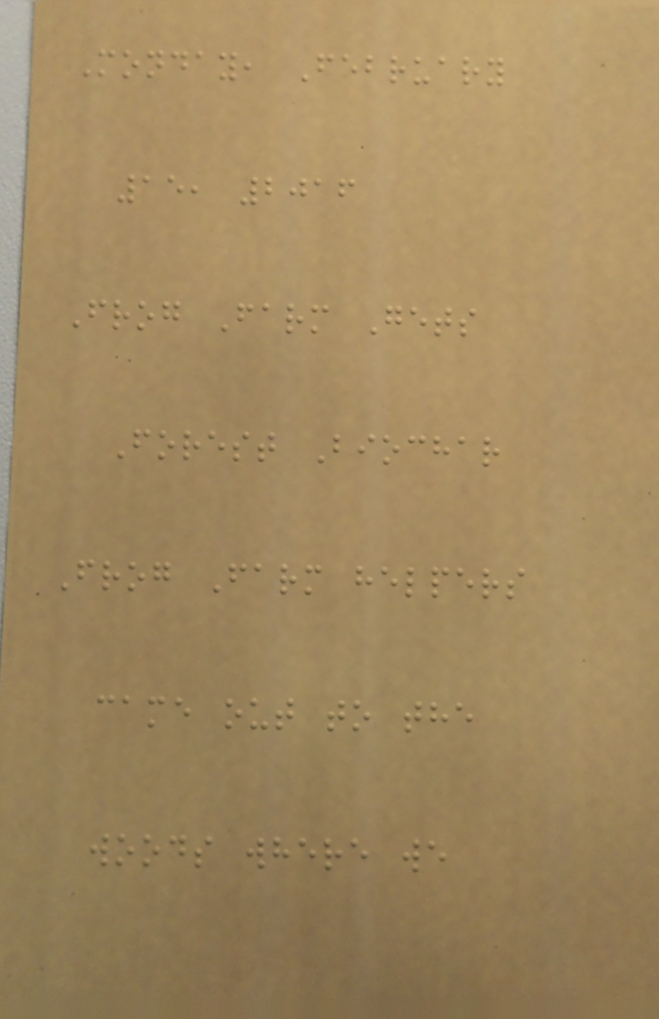Monday, February
15, 2016
Frog Farm Gets
Forest Biochar
Frog Farm helpers
came out to the
woods where we
